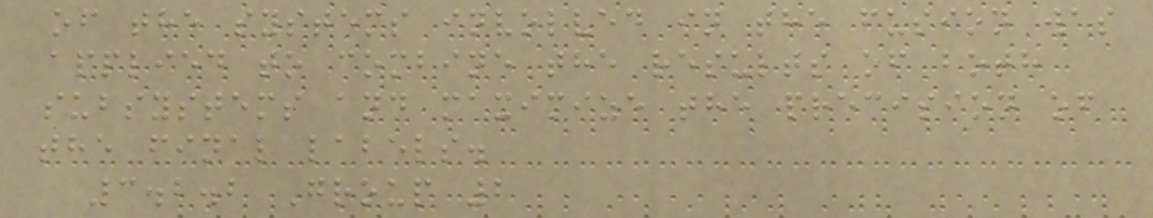of the systems involved in the fusion was
applied to combine the results of both
subsystems and maximize the precision of
the final labels.
3.2.2 Group 2
